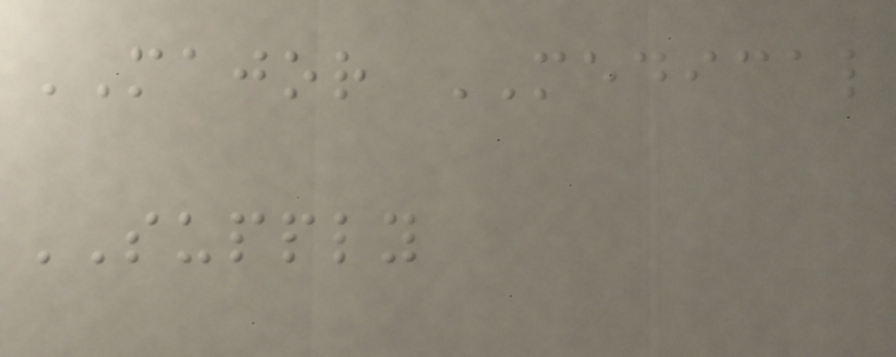MAJOR MEDICAL
SUPPLY
